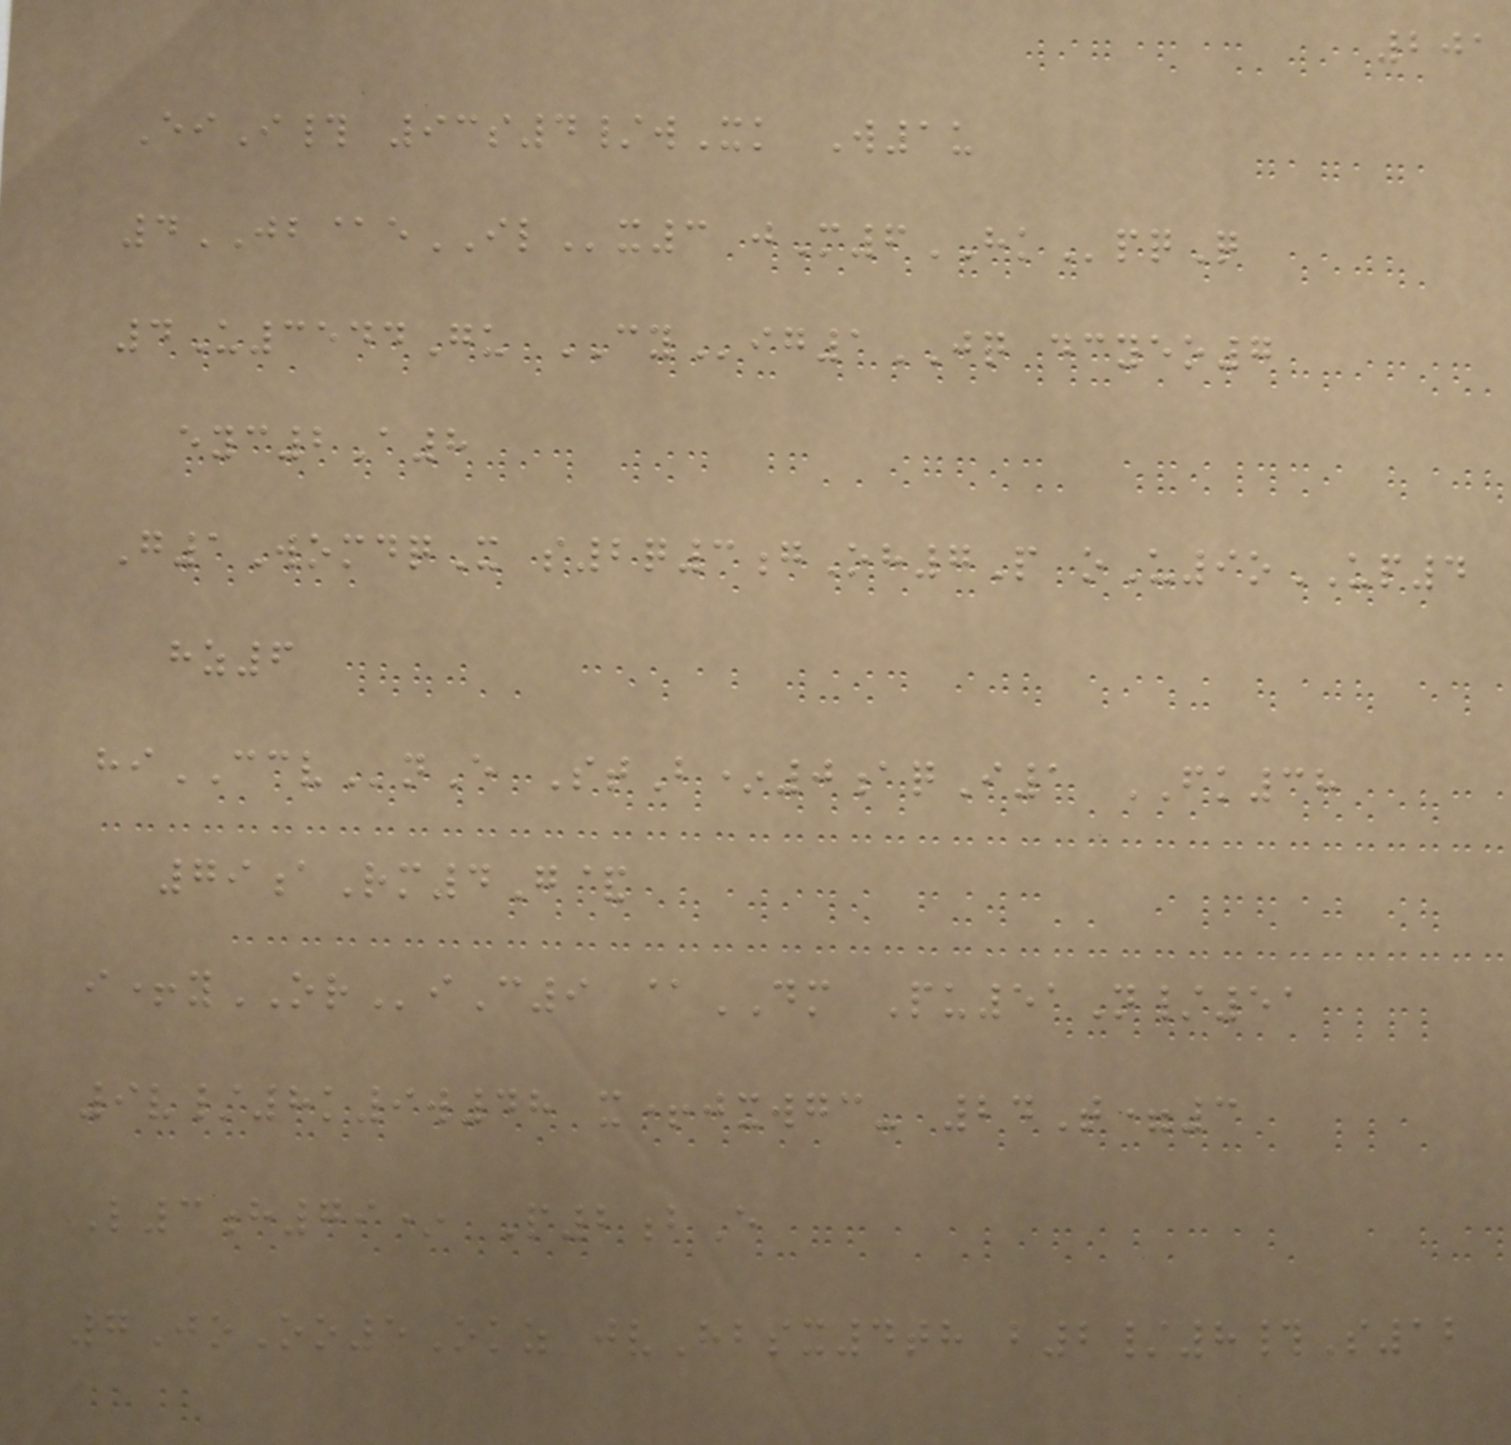201
EiI# 93s4/wXk W1u
4JB@eILx3 jM6HKpqQ
4U3544Gu CYig1JQ dcyeo7
eyc2A8
G1WomdqX s2q3gOh7P oU9oUP4
hz6
hiCCVnE StB*0aqI1 FK38
79aRm4G&
i+yORiC9 @DM Pu51N/51
9v/8k9w48 x+jxwgc- 24T=3
L3h79* P2bE
7JoOo5Okz jvHbsx4th b2/8#S12
